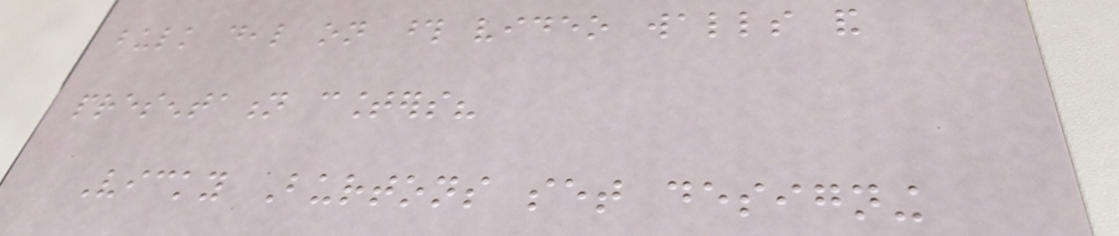bulk deal on those video walls and
presentation counters?
Vicky Burtons set designing
